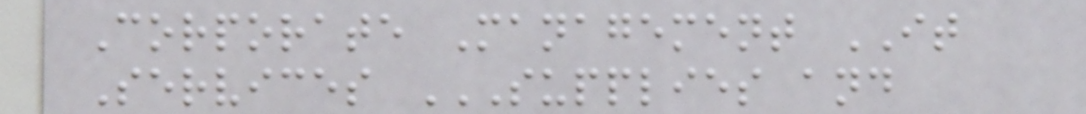Corporate Management IT
Services SUPPLIES AND
